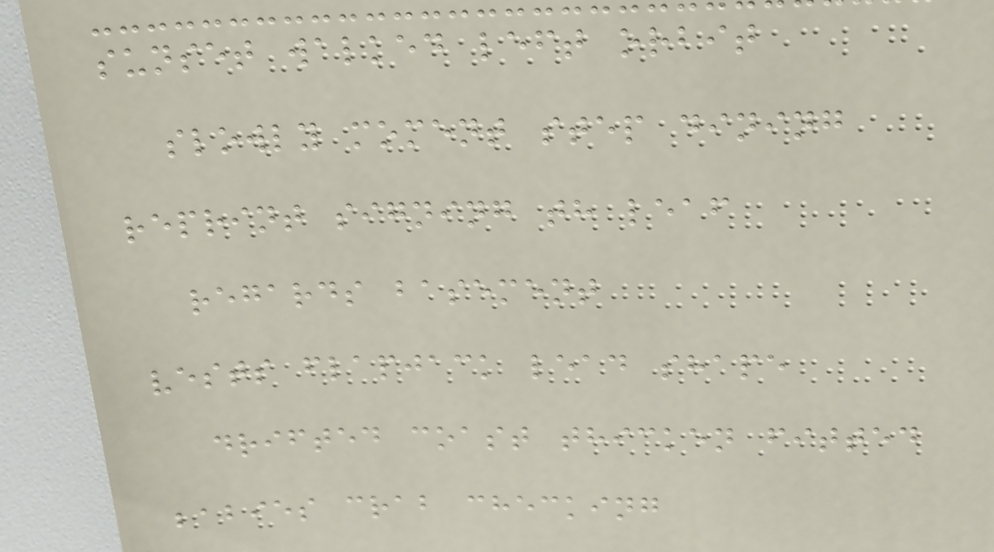sunset walked left orbit
slowly moment step dining
reprint signing th leaf
regards basement
vests flapjack lead shape
drifted coast thicken fitted
babies crab checking
